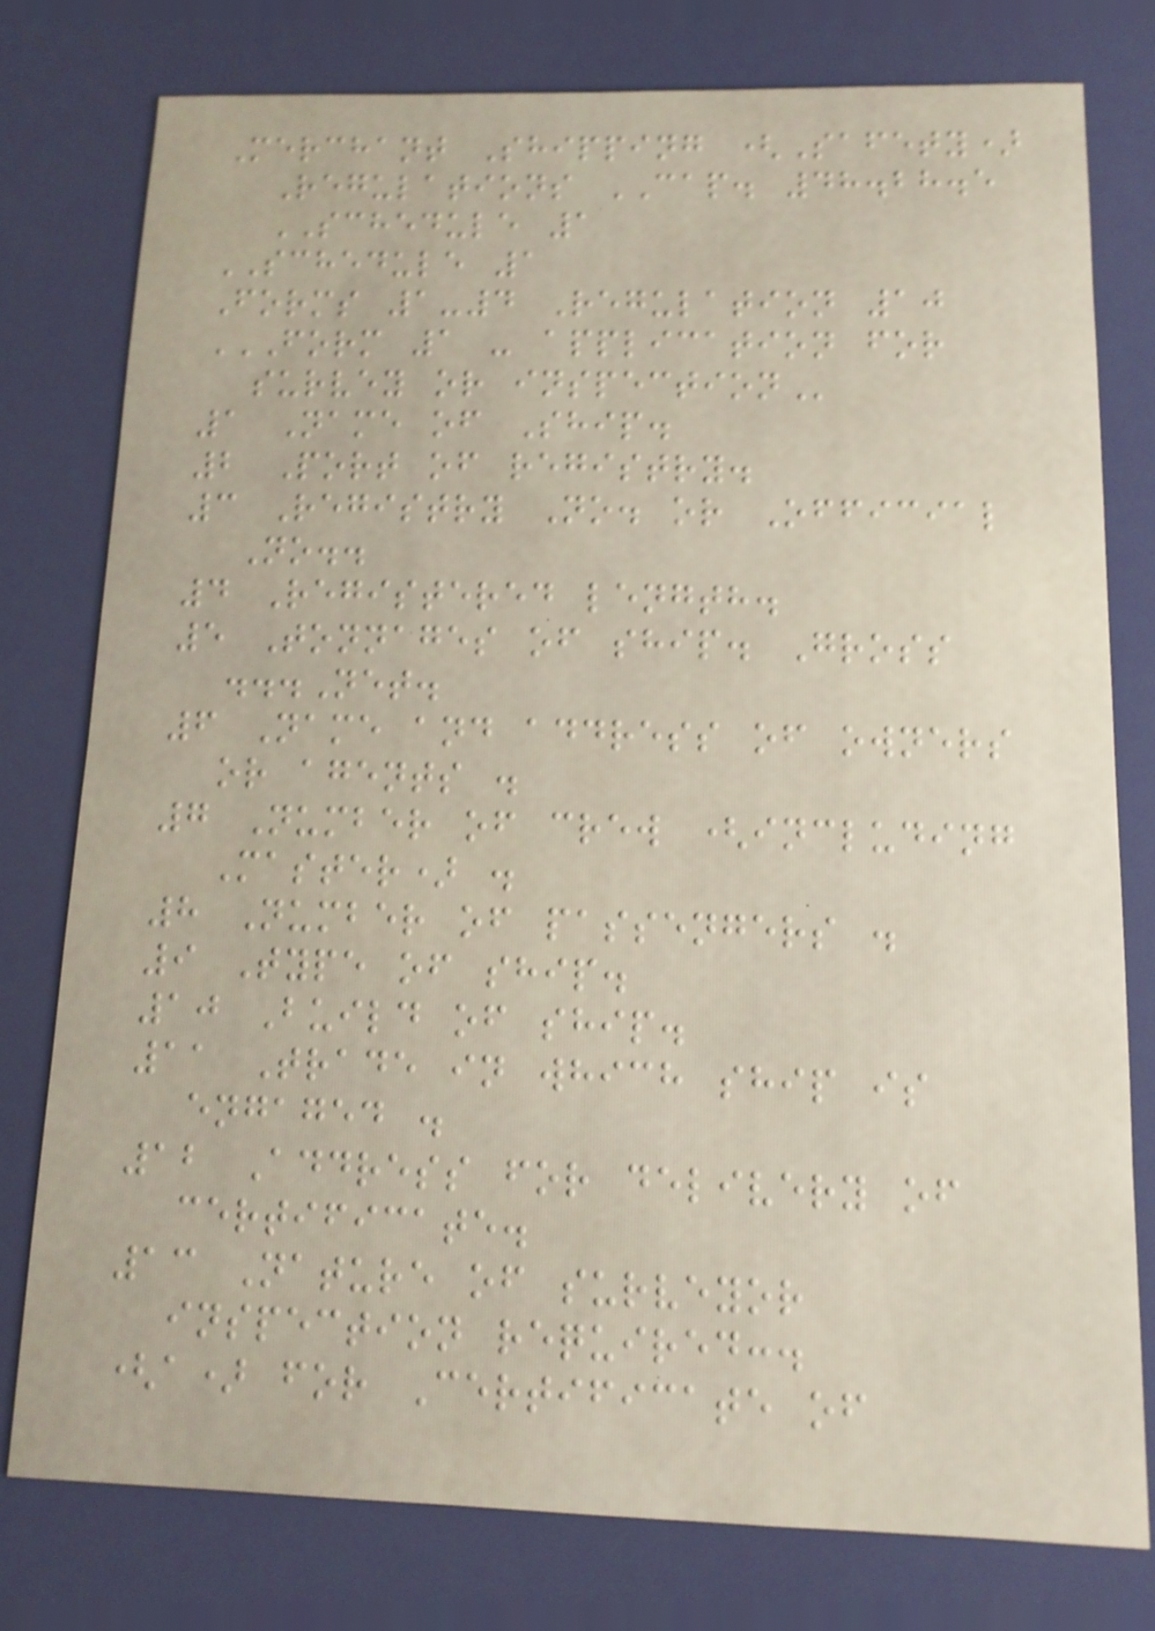Merchant Shipping (Safety)
Regulations CAP. 48.28.5
SCHEDULE 1
SCHEDULE 1
Forms 1-4 Regulation 10
FORM 1 - APPLICATION FOR
SURVEY OR INSPECTION
1 Name of Ship.
2 Port of registry.
3 Registry No. or Official
No..
4 Registered length.
5 Tonnages of ship. Gross
...Net.
6 Name and address of owners
or agents .
7 Number of crew (including
Master) .
8 Number of passengers .
9 Type of ship.
10 Build of ship.
11 Trade in which ship is
engaged .
12 Address for delivery of
certificate.
13 Nature of surveyor
inspection required:.
(a) for Certificate of
